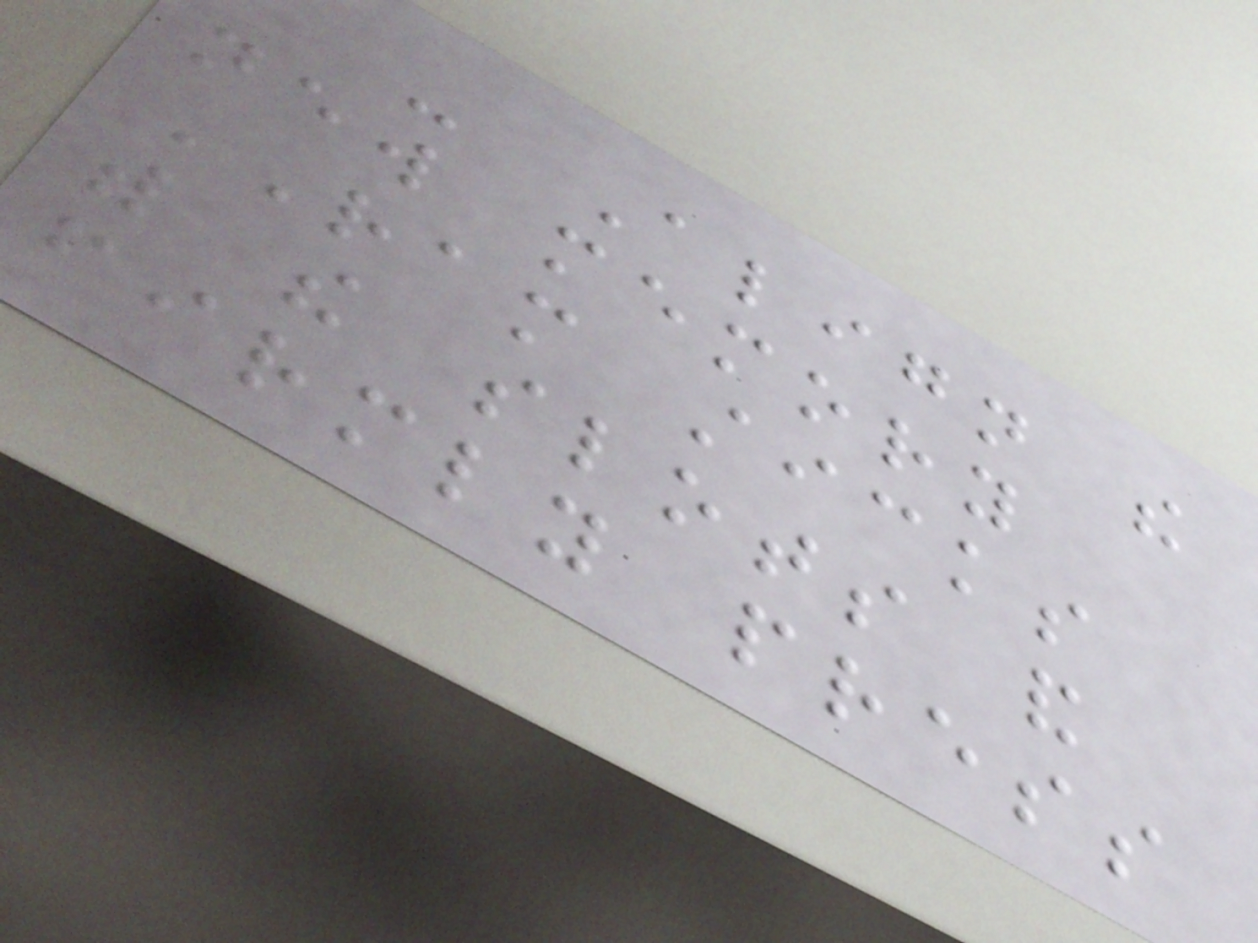- Align the
new memory
RAM sticks
with the slots and
firmly press
